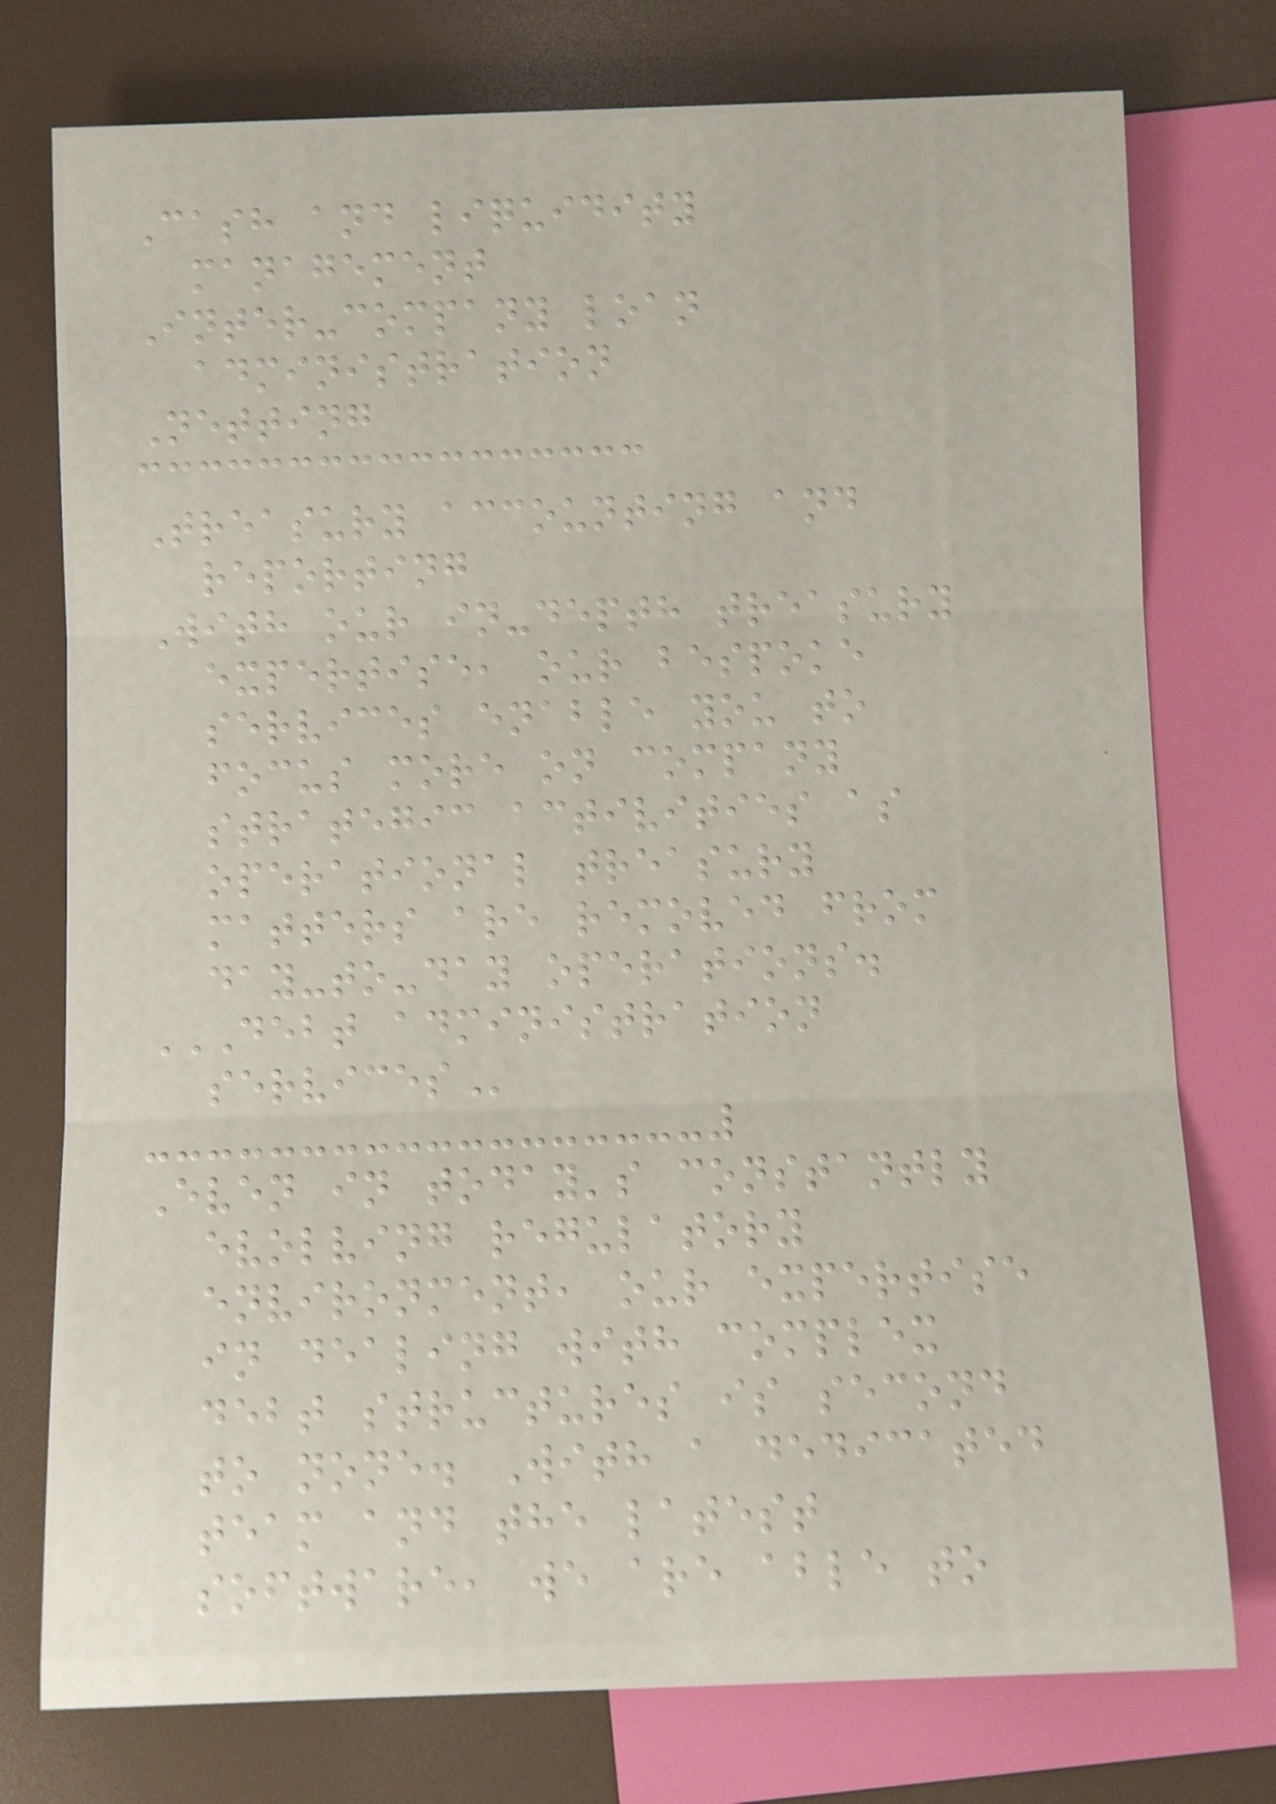Cash and liquidity
management
Inter-company loan
administration
Netting
Treasury accounting and
reporting
With our in-depth treasury
expertise, our bespoke
services enable you to
focus more on company
strategic activities as
operational treasury
matters are removed from
day-to-day operations.
DEBT ADMINISTRATION
SERVICES
Even in today's constantly
evolving regulatory
environment, our expertise
in dealing with complex
debt structures is second
to none. With a dedicated
team and the latest
software, we are able to
